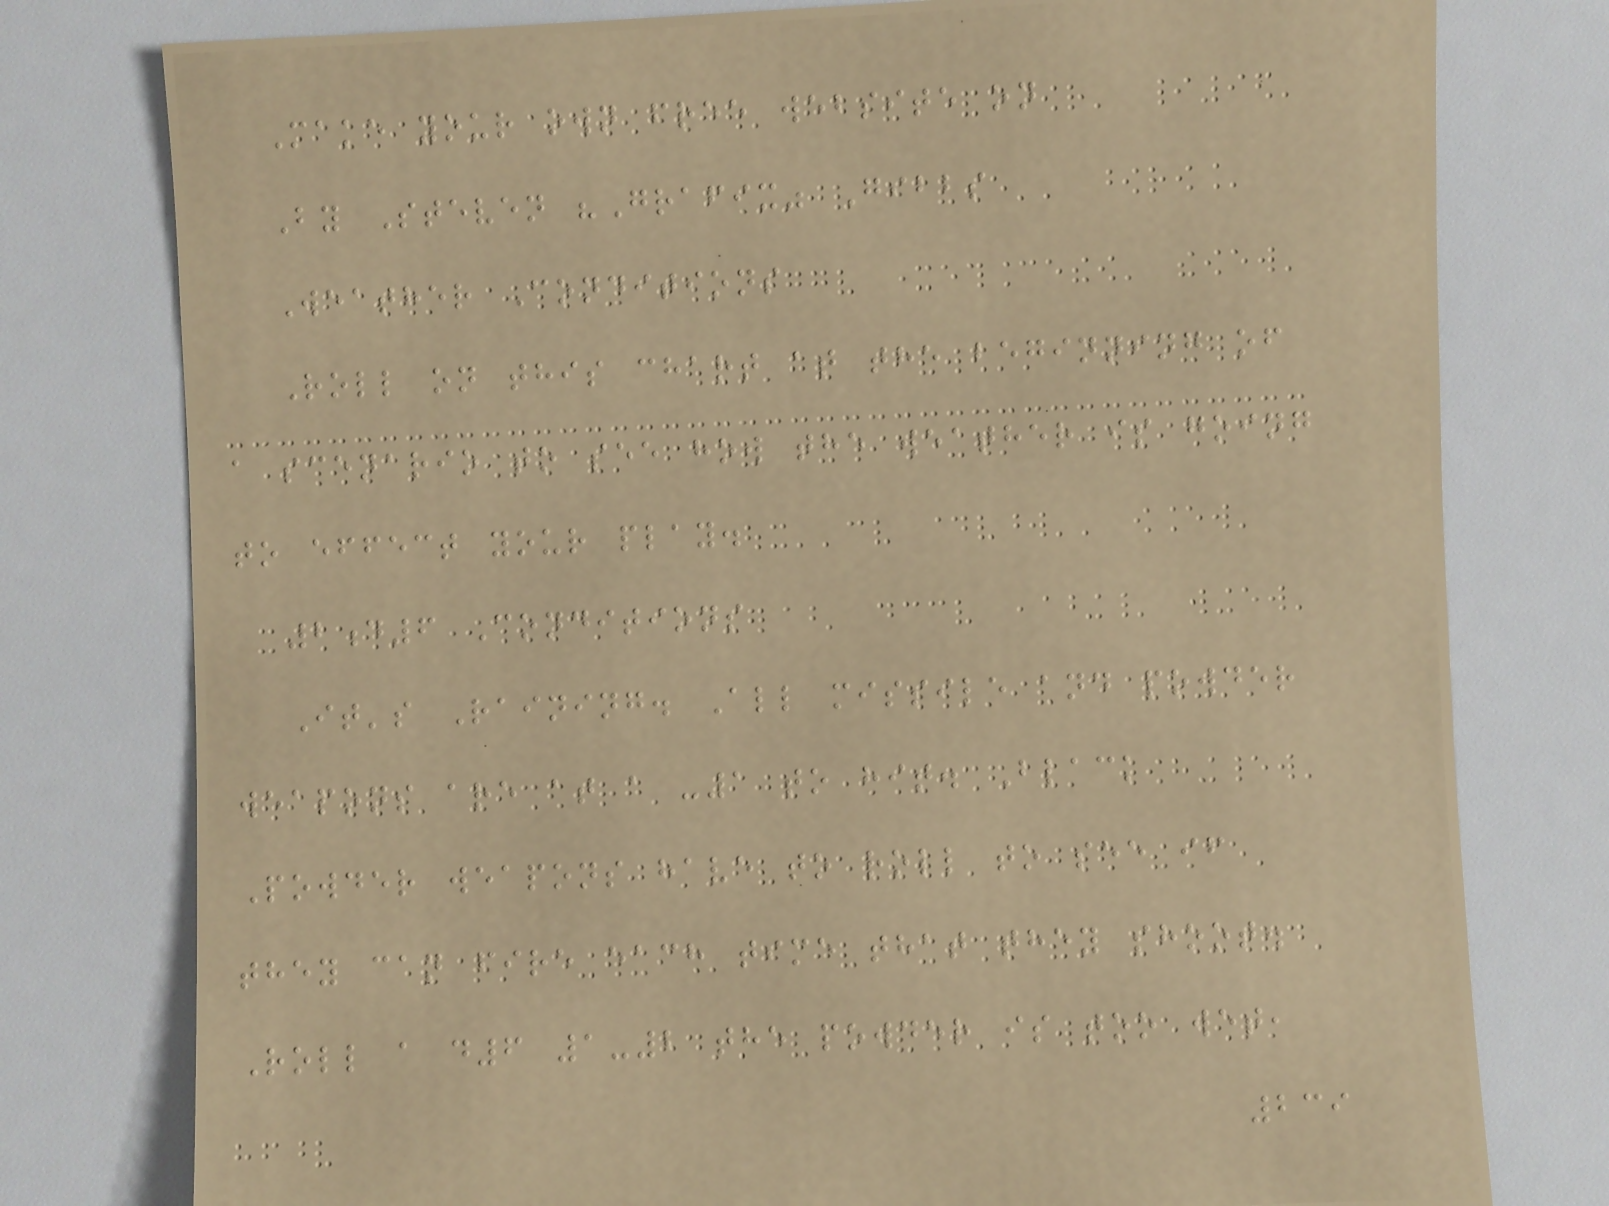Make your own free website on
By Steven "Grafix" Gibbs
Weather Conditions
Roll on this chart at the beginning of
a scenario to see how the weather is going
to effect your play.
2d6 Conditions
It's Raining. All missile and powder
weapons are at a -1 to hit. Black
Powder weapons have to roll to see if
they can fire each time that they shoot.
Roll a d6 1-2 the powder is too wet,
239
